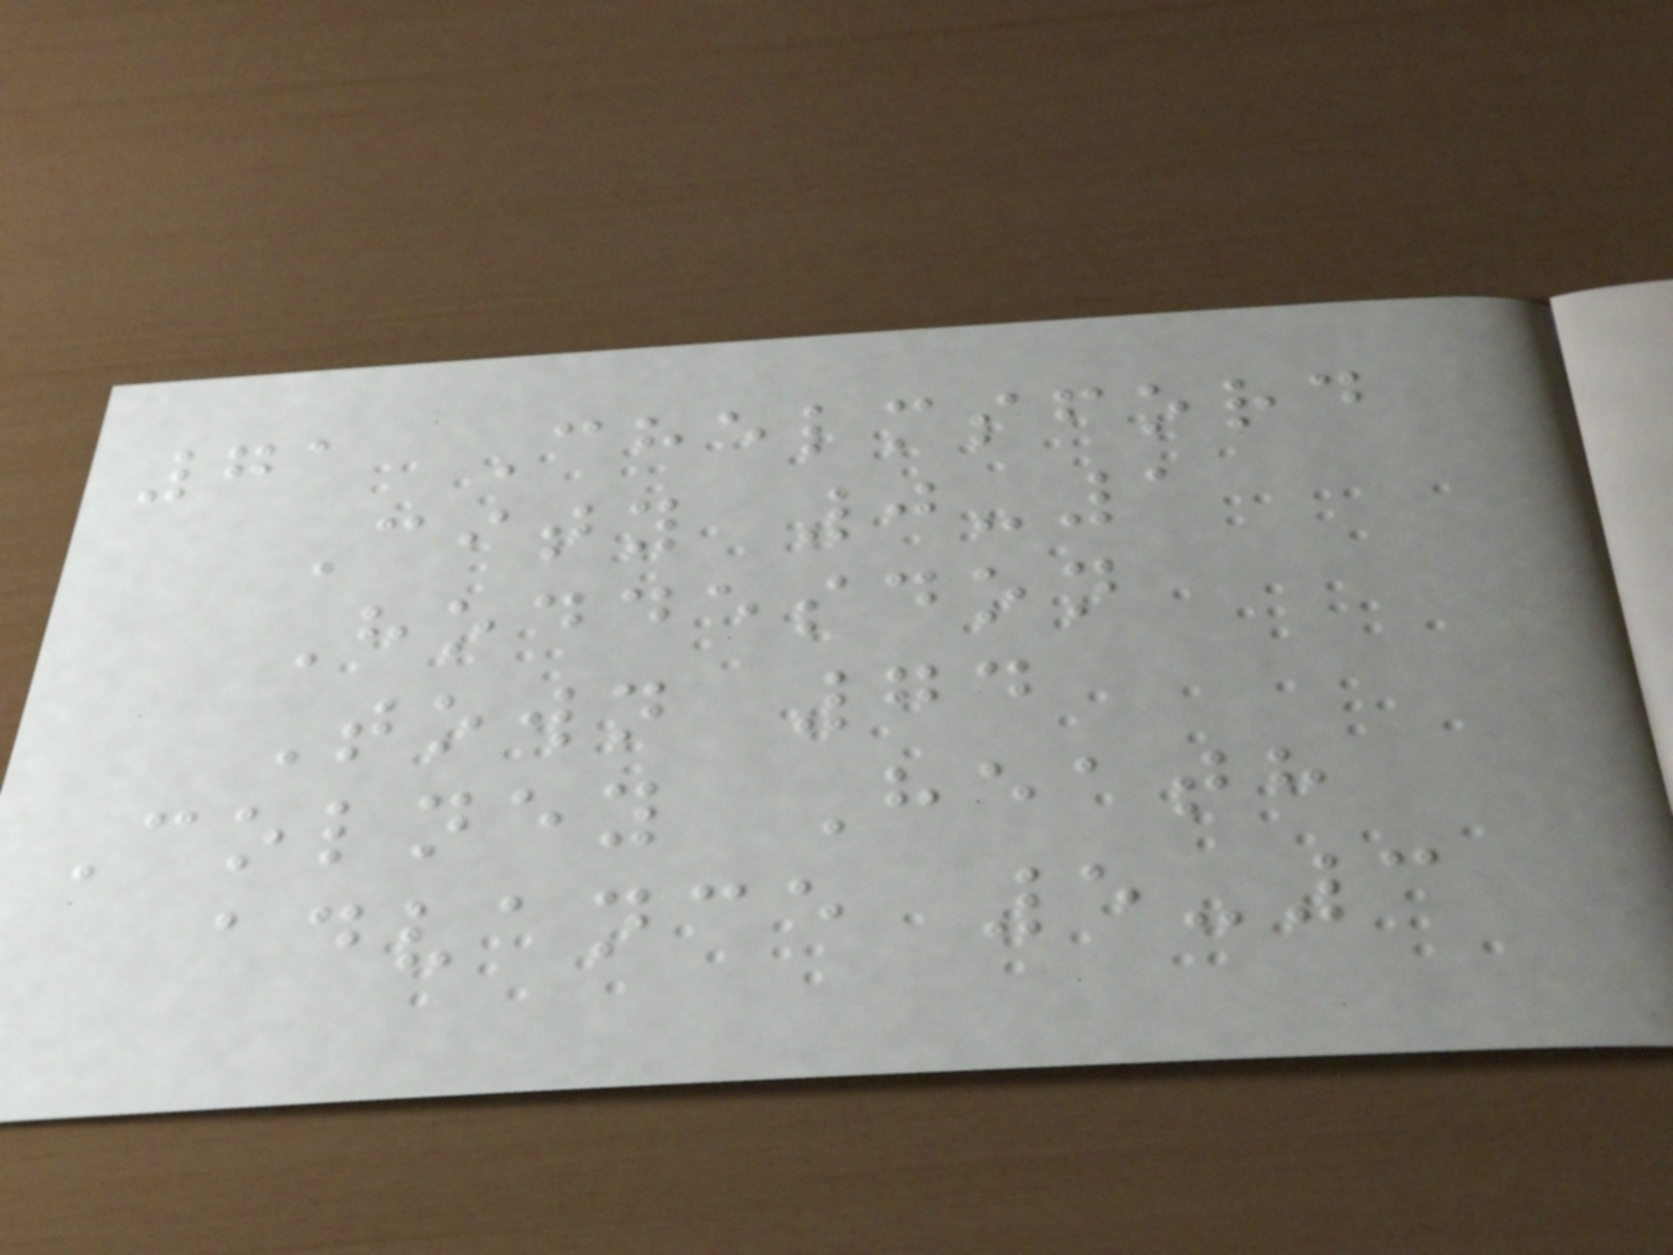71 Chelmsford
City 0-1
Hoddesdon
Town 74
Colney Heath
advance 5-3
